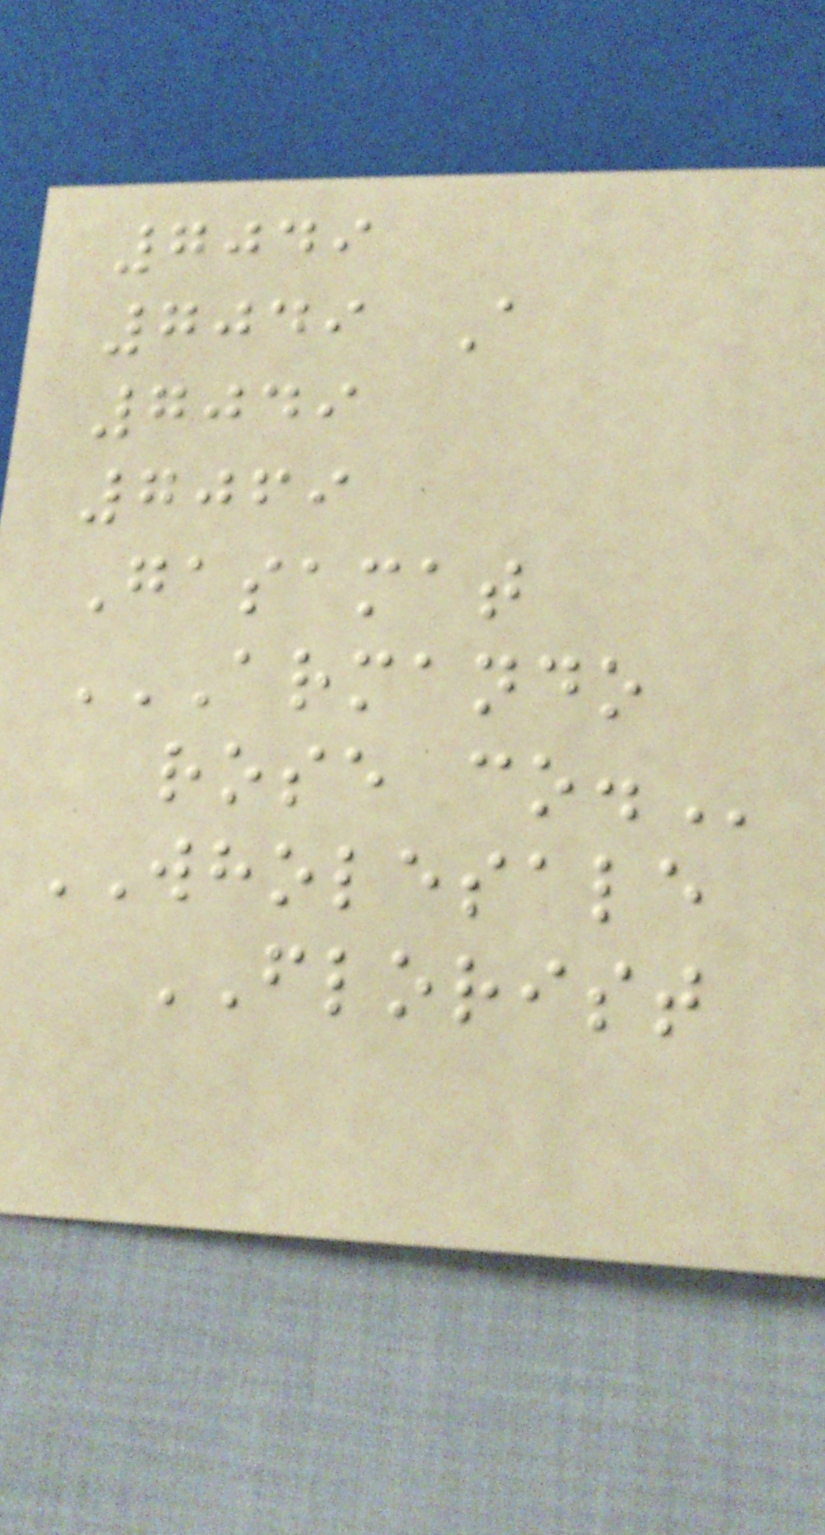7049
7049 A
7049
7069
Gasamat
ARMANDO
ROSE CO.
WHOLESALE
FLORIST
